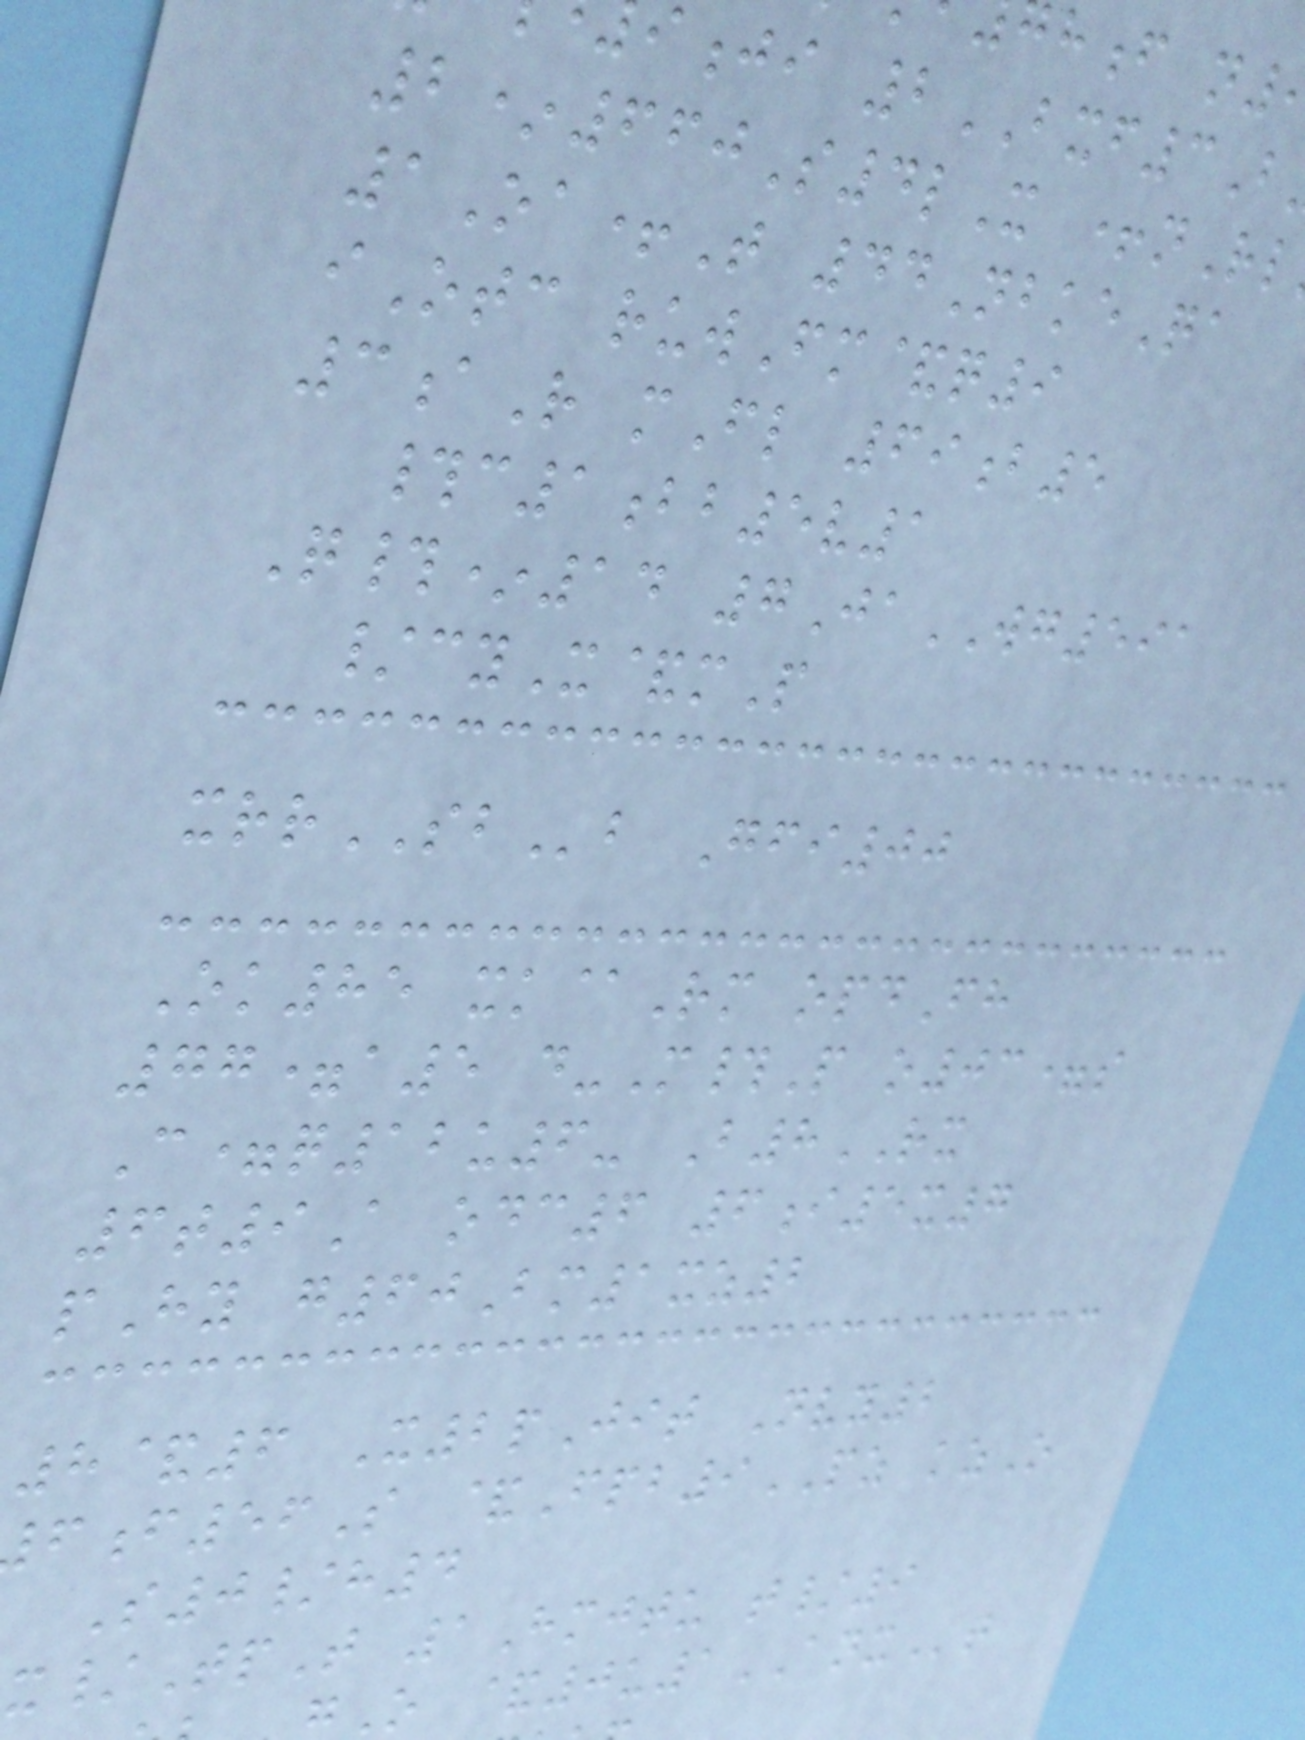ji 2BXF3B
2*660S4lX +nRl
1Oa+T 44NbkeQa
iOtc ruwFm&q9
3aR mFl 69b5
#c1bb5v1
Q#*14 7JaWG591
/cyX&mP
xrrSBb Gfi00
Ok85 xk@Rm opdFh
77=a5 d-M#P o03=s
C=q12u6- B8RX
6t9A odc6 6i5x7
pHy g60Bm1xz2
8&6 X2pJit Nvy2
f56S &Fpb9PZ kzO
S0/h4
x/TpT 1Hmjtu t/9
O &0u1ANXt
